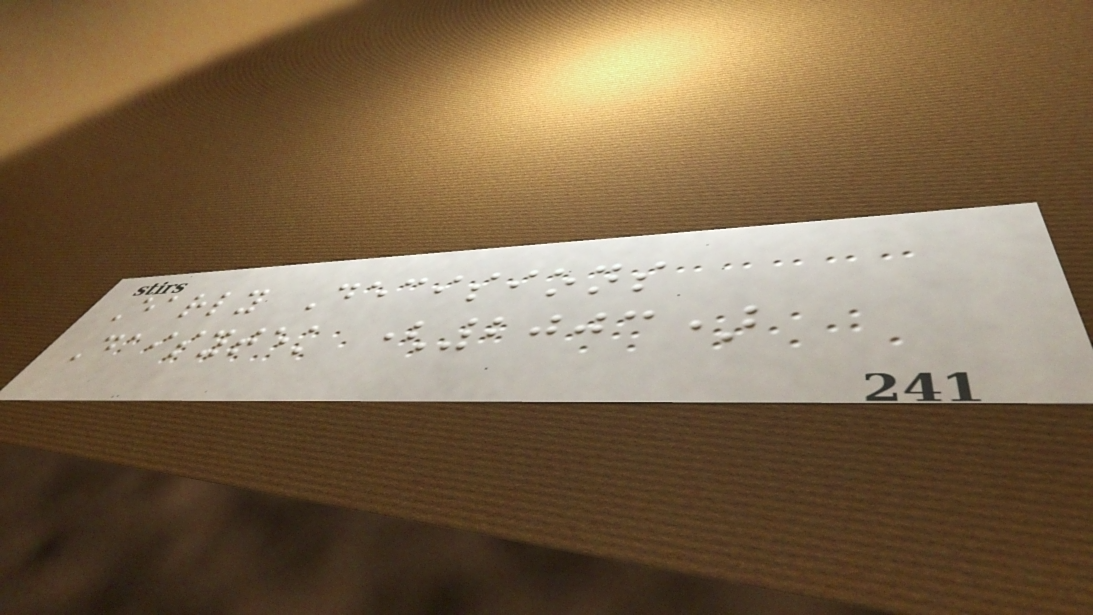Early Decisions
Daisytek (2003)
